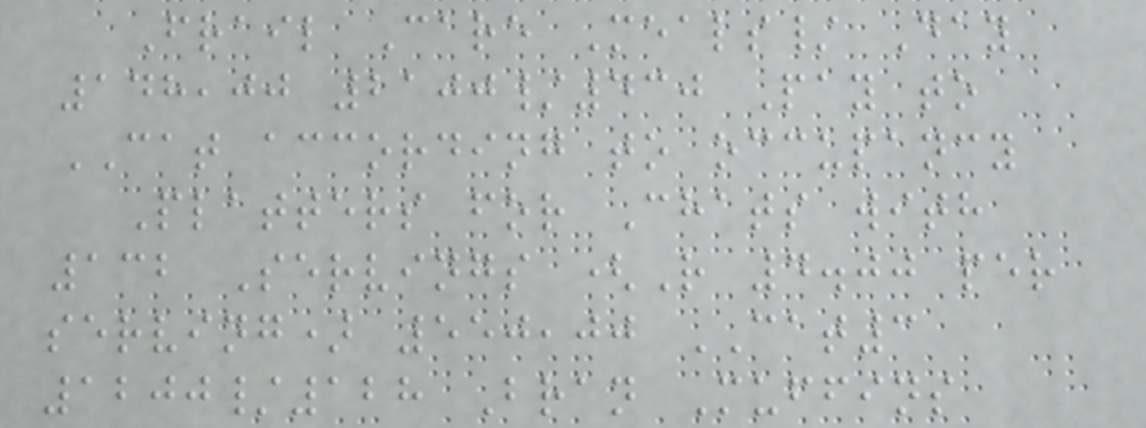Frail Care Meals/ Day
148,00 2100/430 Pay to
CAT according to occupancy
Platters for Chats with
132 Servings (R 4.00 per
serving) 550,00 CAT3
1200/128 Bran Muffins
